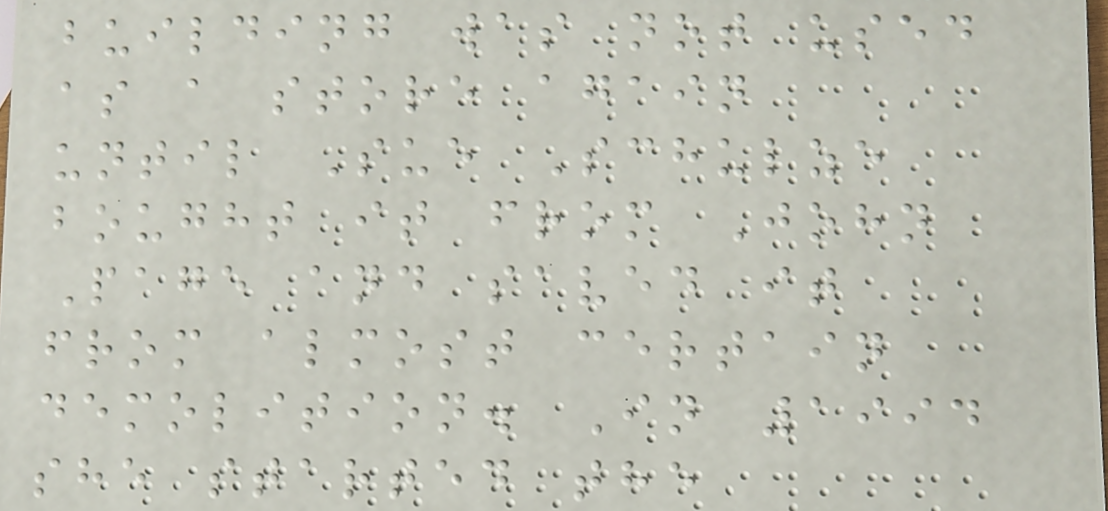building was not used
as a store again
until Sue Schulze
bought it from John
Page and saved it
from almost certain
demolition. In 1994
she started the
